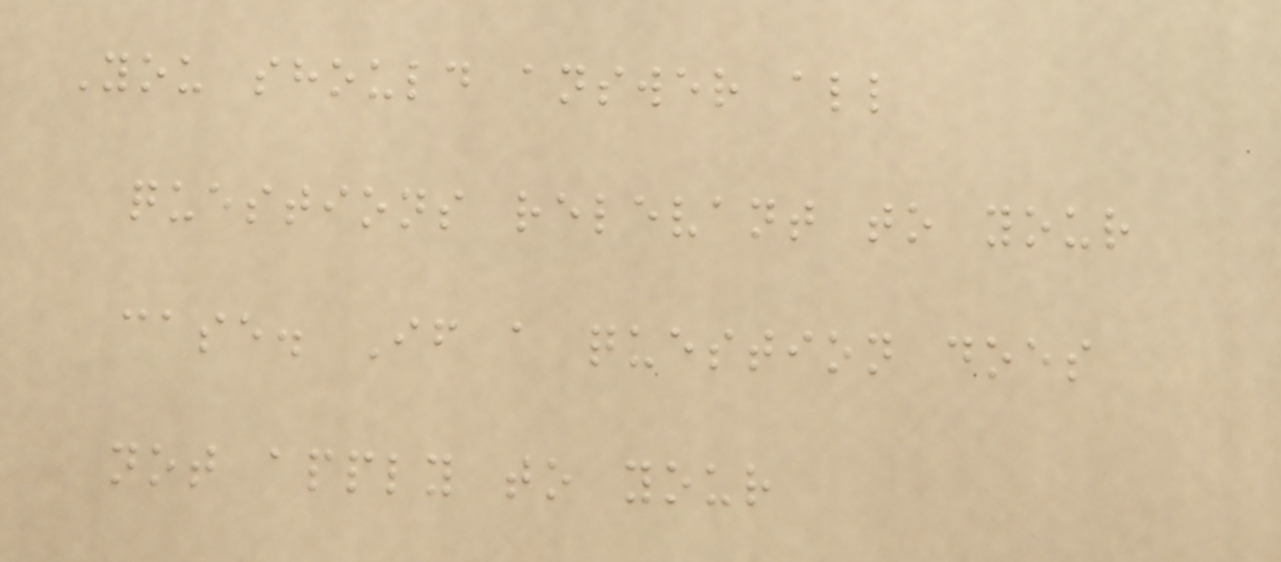You should answer all
questions relevant to your
case. If a question does
not apply to your
